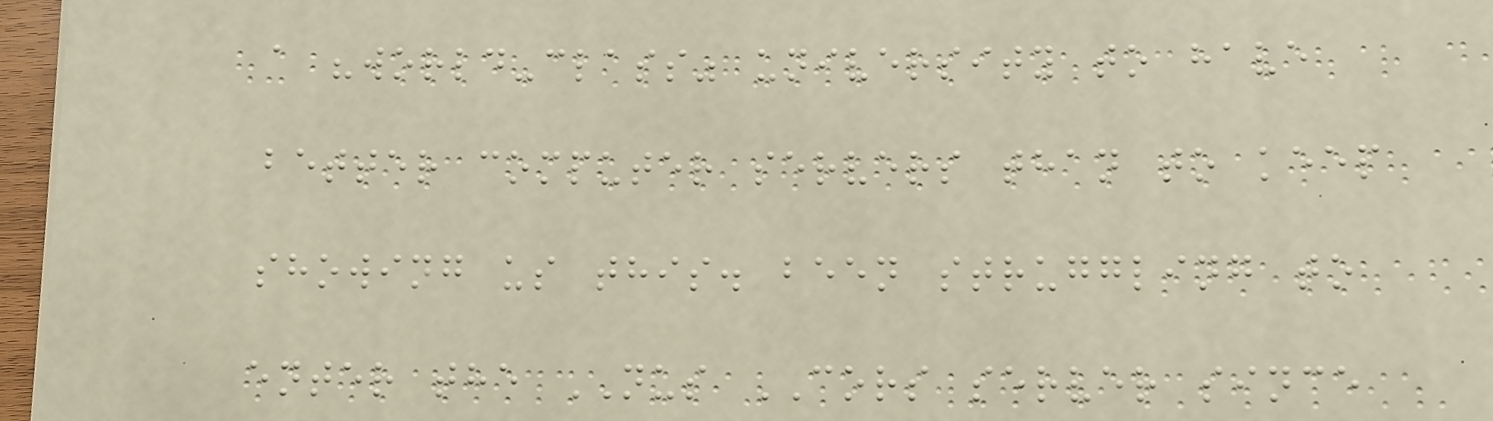a "world-class" university to have
better computer servers than to keep
showing us this. been struggling to
enter the NUS CORS server since
